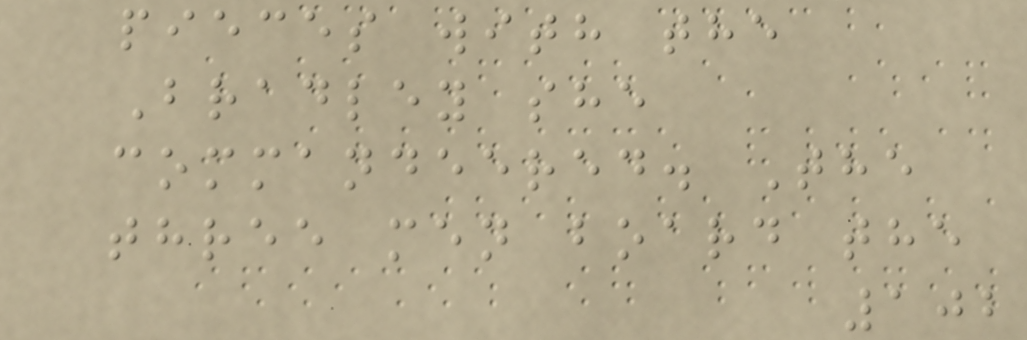pieces with the
Bradley she
commandeered. The
three men board the
102
